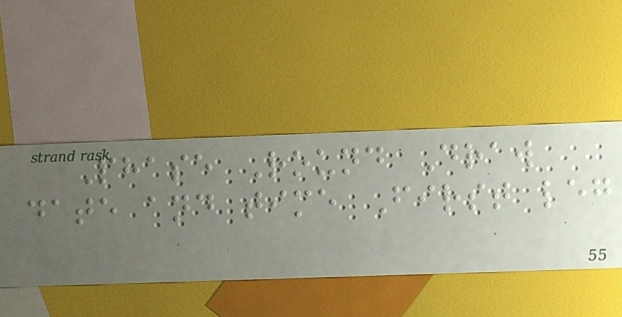Phase Round Draw
date and time First leg
